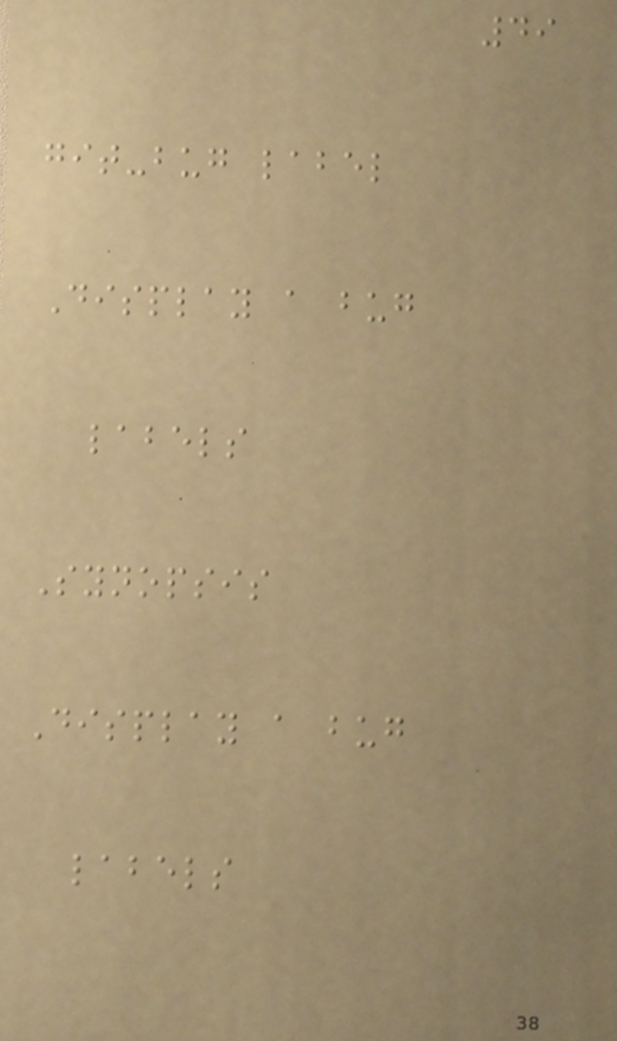49
git-bug label
Display a bug
labels
Synopsis
Display a bug
labels
